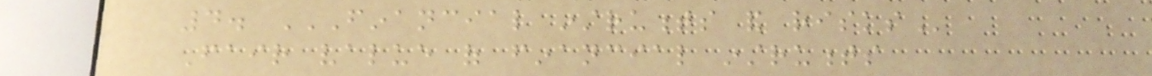4. FINANCIAL INSTRUMENTS AND RISKS
Fair value of financial instruments
